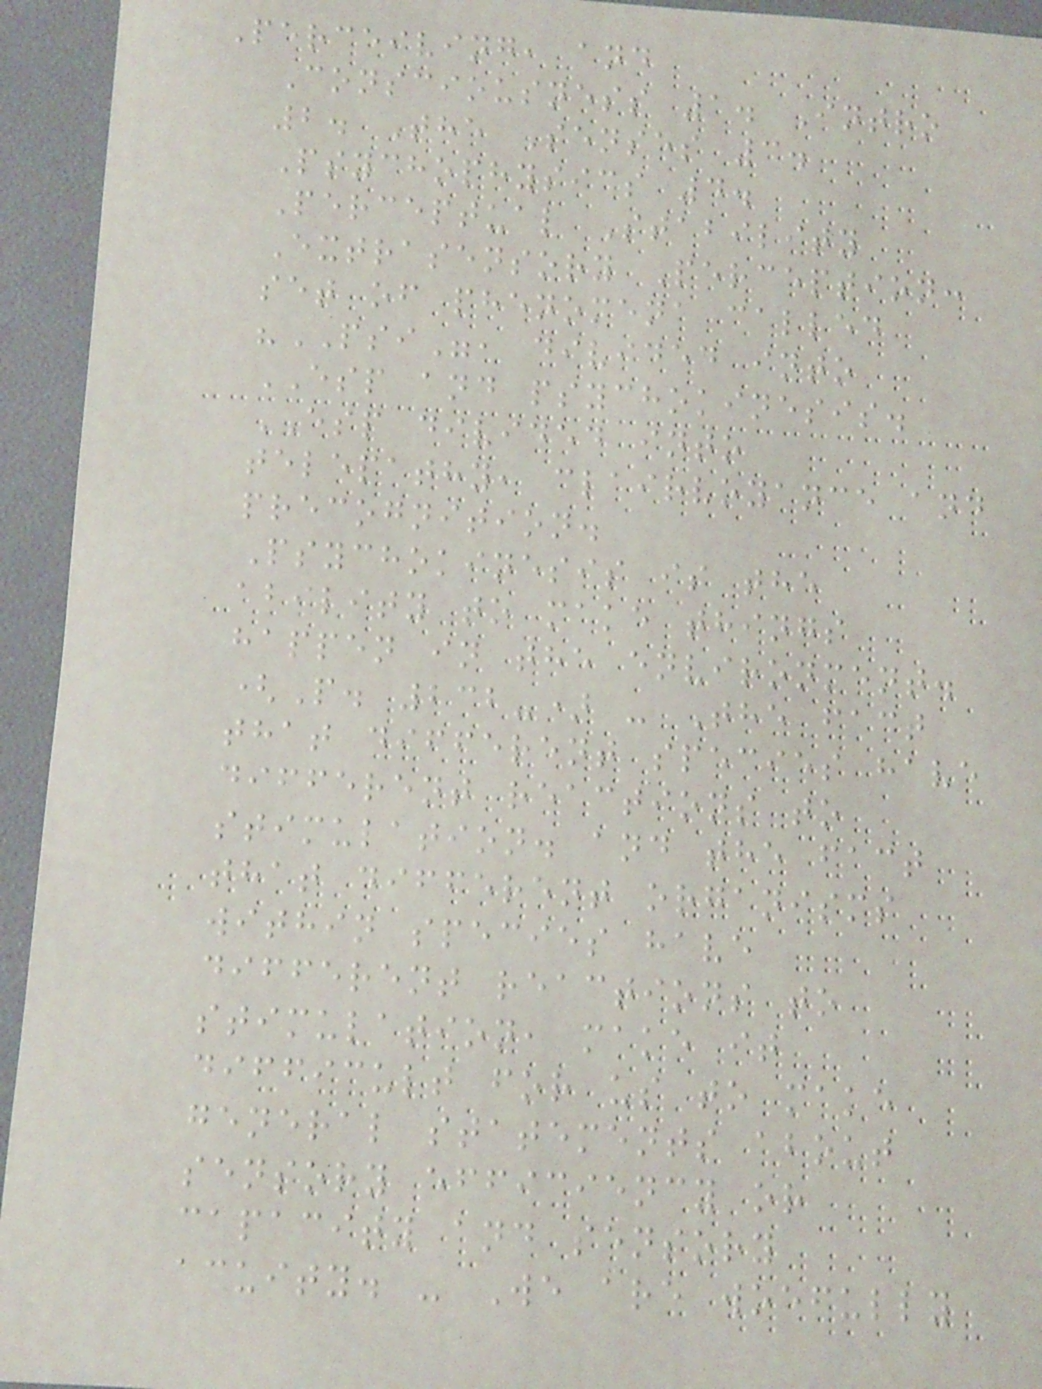Perceiving, and
Consciousness 1. Intro
2. The Senses 3.
Psychophysics 4.
Perceptual Stability
Extrasensory Perception:
set of phenomena called
"PSI", divided into
ESP and psychokinesis.
ESP divided into
telepathy, clairvoyance and
precognition.
Psychokinesis is the
ability to make things
happen in the environment.
(P. 232-) - The fact
that different species have
different reactions to
stimulation. and the fact
that different organisms
within species have
different reactions to
stimulation, make it
difficult for us to make
general statements about
sensory efficiency or
capacity and sensory
acuity. - We are woefully
